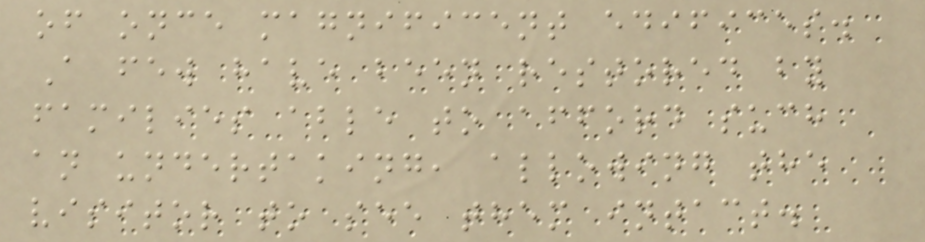of once magnificent edifices.
A few have been restored by
families able to afford such
an undertaking, allowing the
visitor to see them intact.
